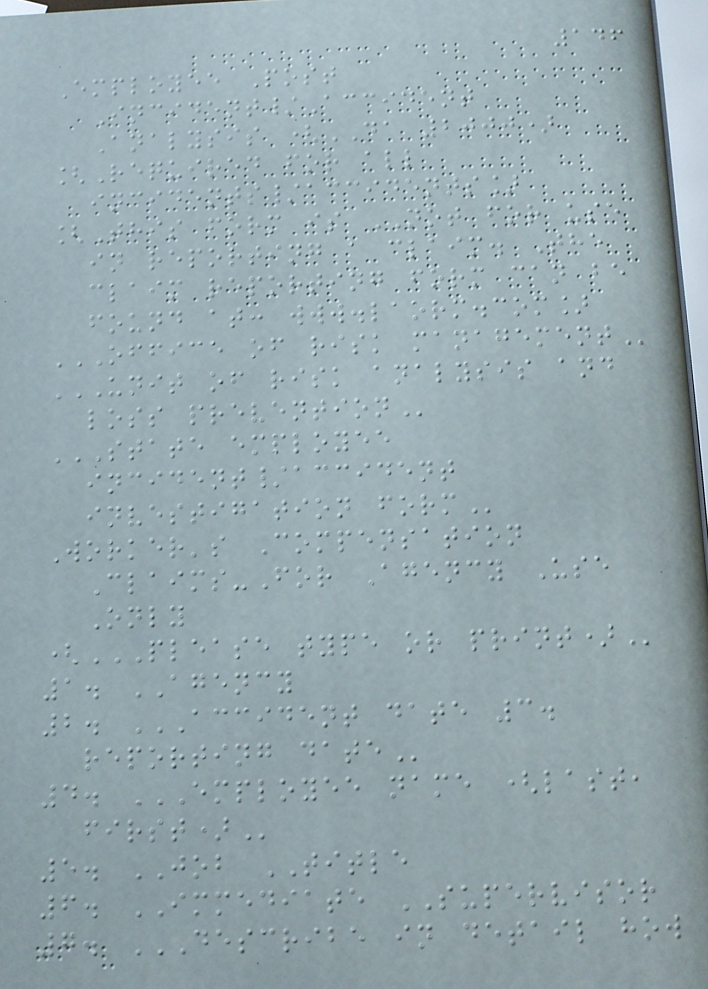146
Employee Post
Incident/Accident
Analysis (DA 2000)
[Required for all
incidents/accidents]
[This form is NOT for use
in reporting a claim. The
claim reporting form can be
found at: www.laorm.com]
OFFICE OF RISK MANAGEMENT
UNIT OF RISK ANALYSIS AND
LOSS PREVENTION
STATE EMPLOYEE
INCIDENT/ACCIDENT
INVESTIGATION FORM
Worker's Compensation
Claims-For Agency Use
Only
(PLEASE TYPE OR PRINT)
1. AGENCY
2. ACCIDENT DATE 3.
REPORTING DATE
4. EMPLOYEE NAME (LAST,
FIRST)
5. JOB TITLE
6. IMMEDIATE SUPERVISOR
7. DESCRIBE IN DETAIL HOW
